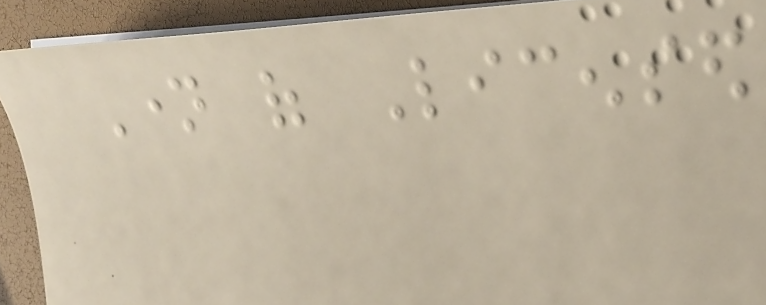Name of Licensed
